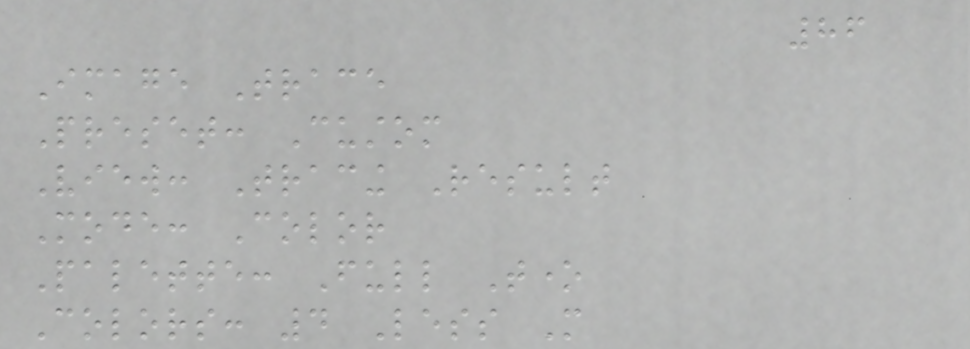86
Image Trace
Preset: Custom
View: Tracing Result
Mode: Color
Palette: Full Tone
Colors: 4 Less More
